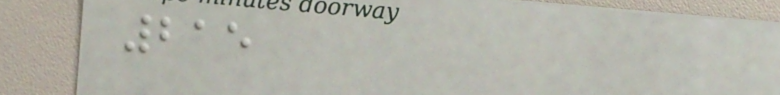215
